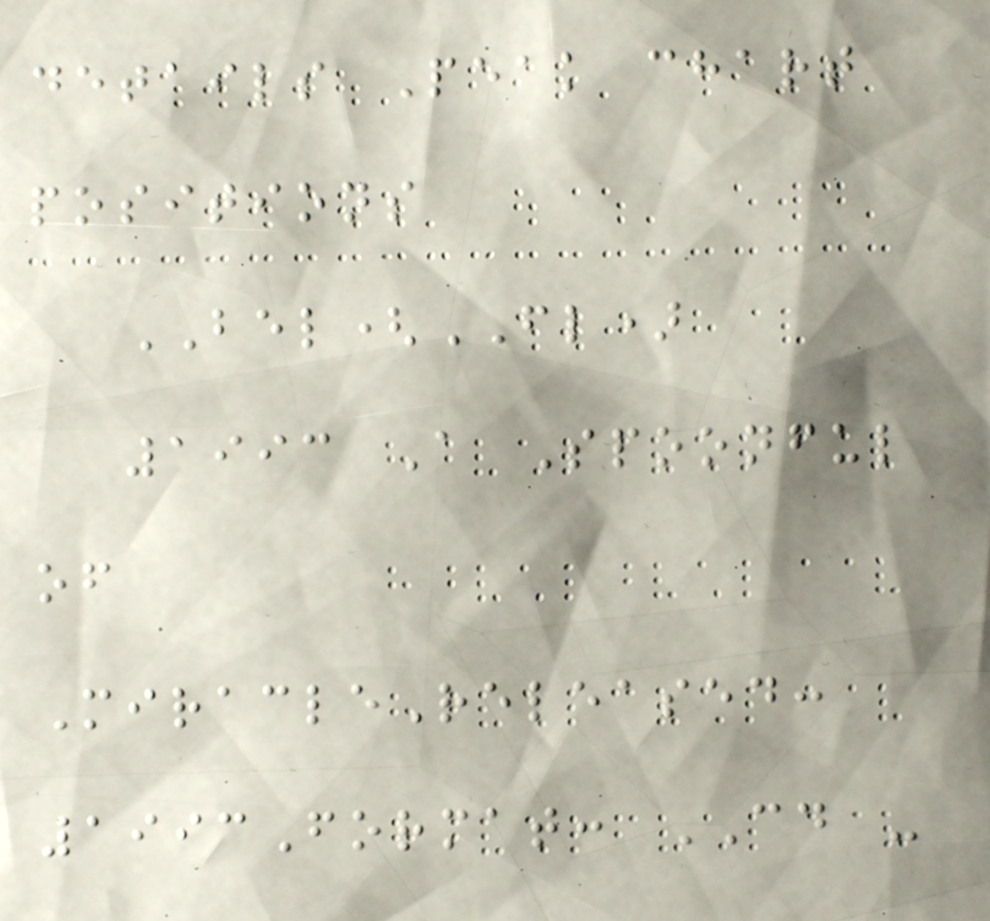details Peak chart
positions
BEL(FL)
1993 A Spoonful
of
MiracleReleased:
1993Format: CD -
